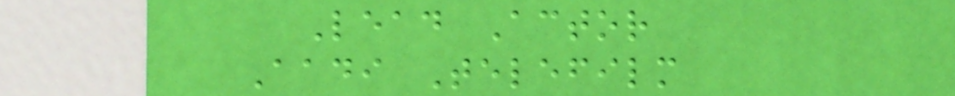Lead Actor
Aadi Telefilm
